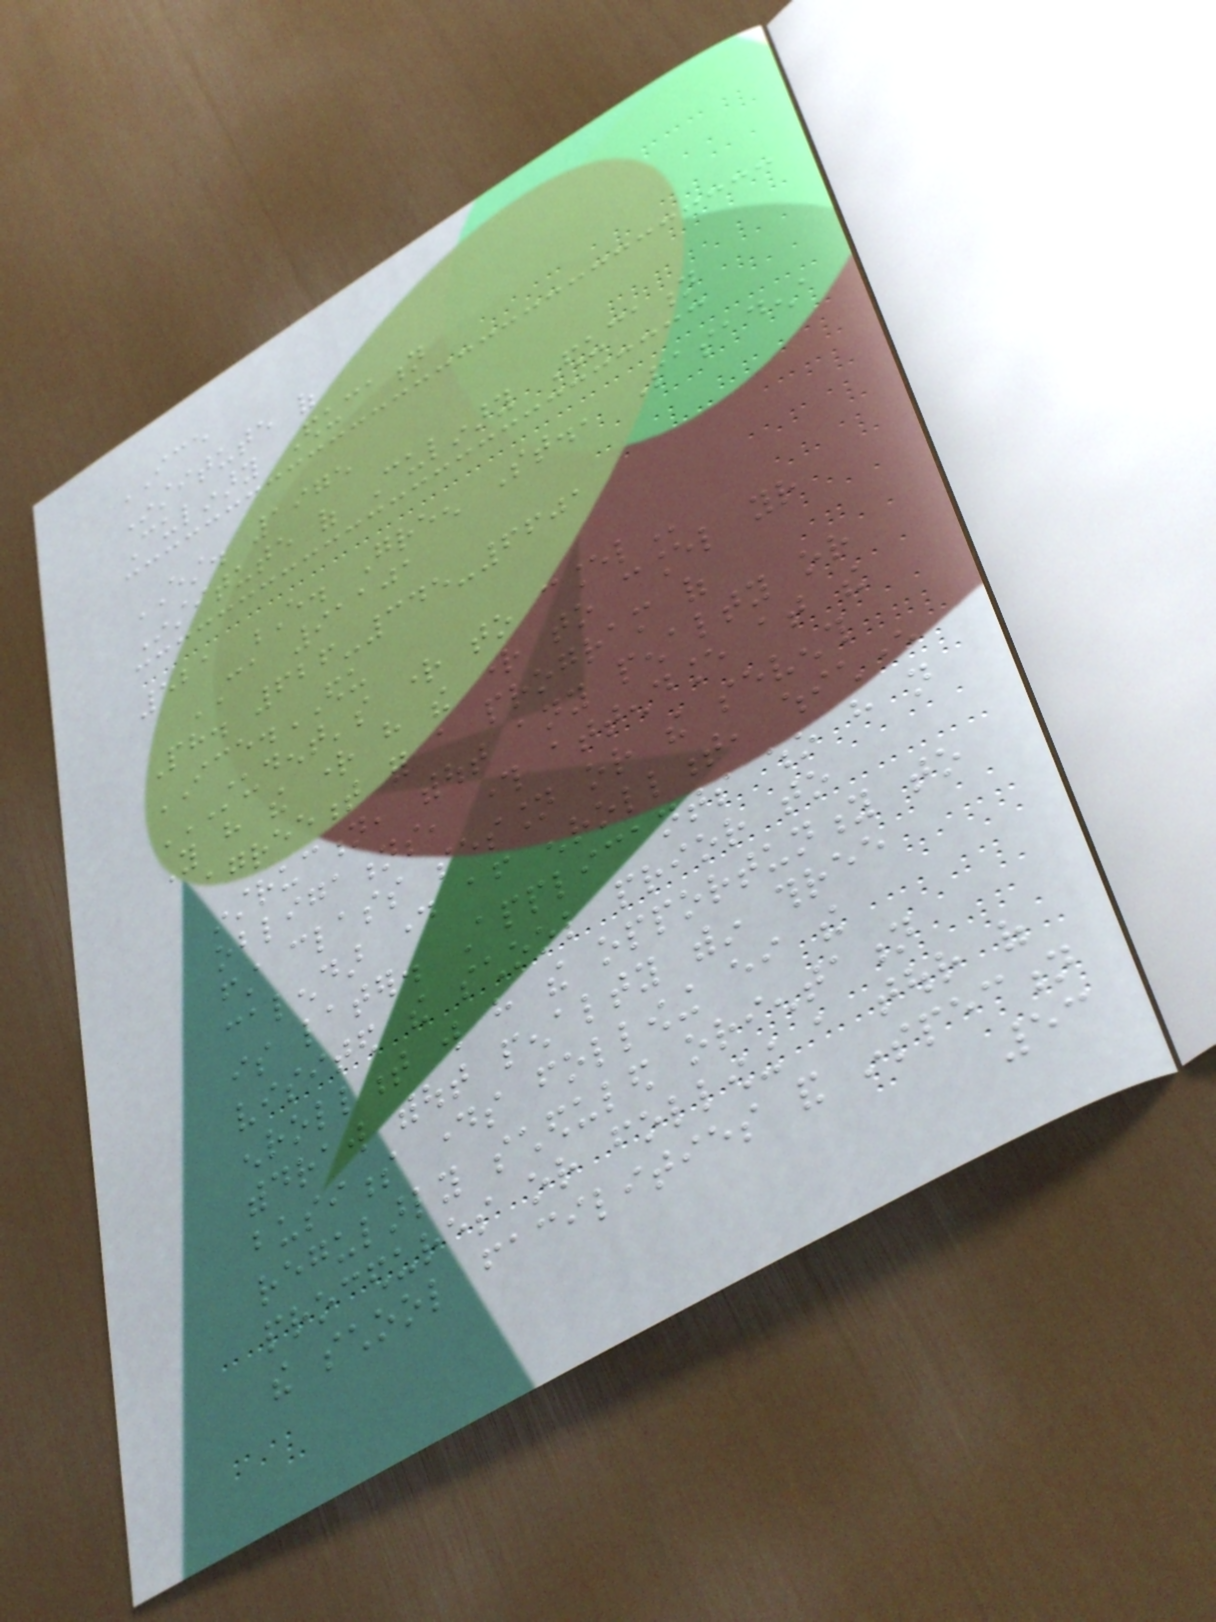ICE
Institute of
Culinary Education
EST. 1975
Institute of Culinary Education
521 E. Green St., Pasadena
CA 91101
Ph. 626-345-6601
ICE.EDU
STUDENT'S RIGHT TO CANCEL
You have the right have the right to cancel your
agreement for a program of
instruction, without any penalty or
obligations, through attendance at the
first class session or the seventh
calendar day after enrollment, whichever
is later. Applicants who have not
visited the school prior to
enrollment will have the opportunity to
withdraw without penalty within three
business days following either the
regularly scheduled orientation
procedures or following a tour of
the school facilities and inspection
53
